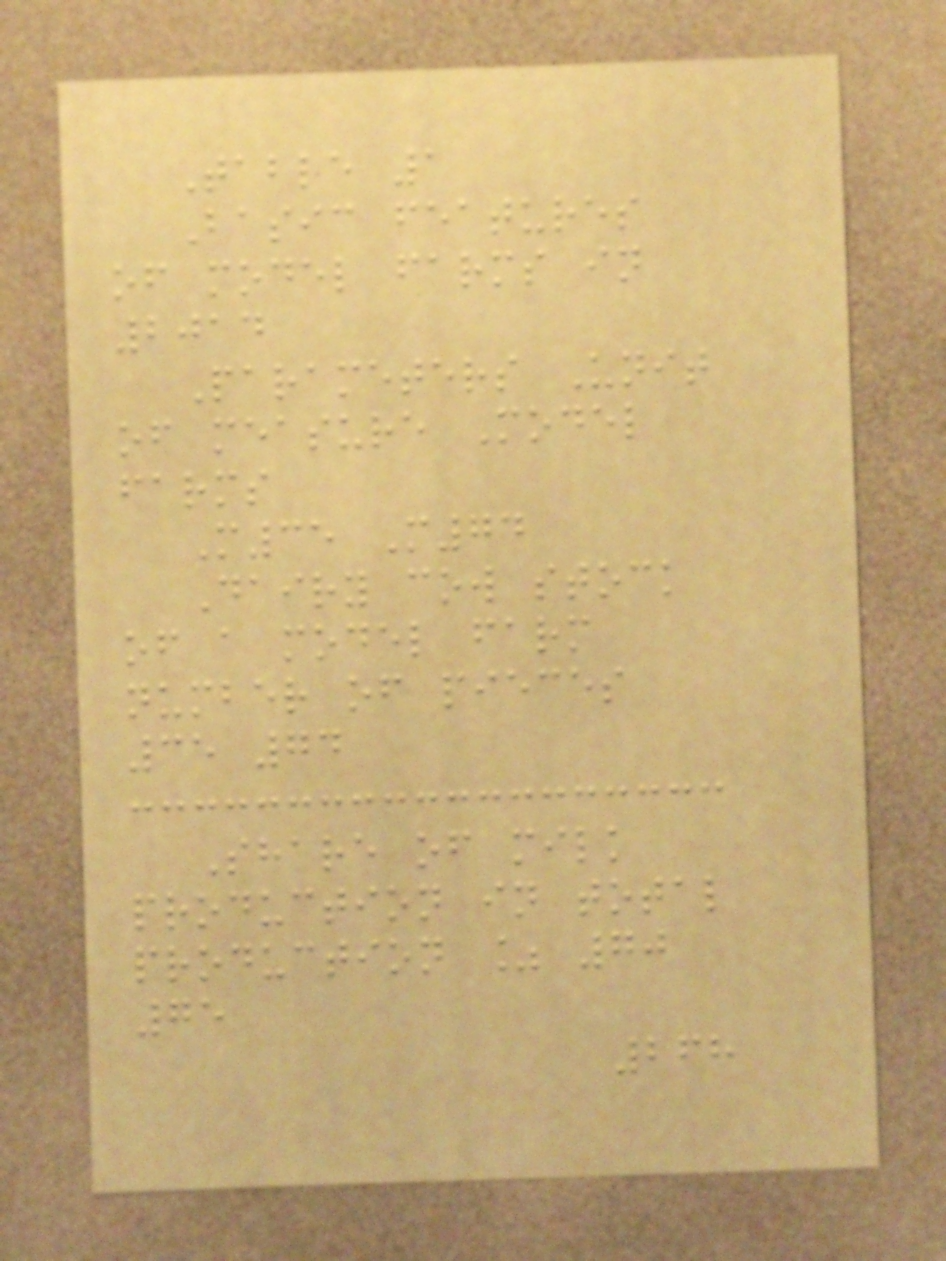Table 1
Basic features
of model farms in
2014
Parameters Unit
of measure Model
farms
M35 M74
Dairy cow stock
of a model farm
number of pieces
35 74
Share of milk
production in total
production % 70
75
268
